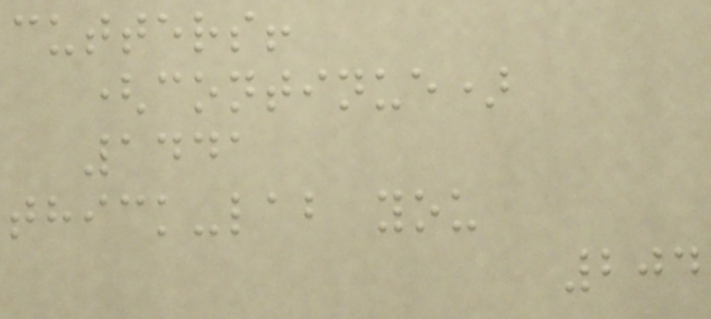cutters!
(continue)
1441
thick-lab you
204
